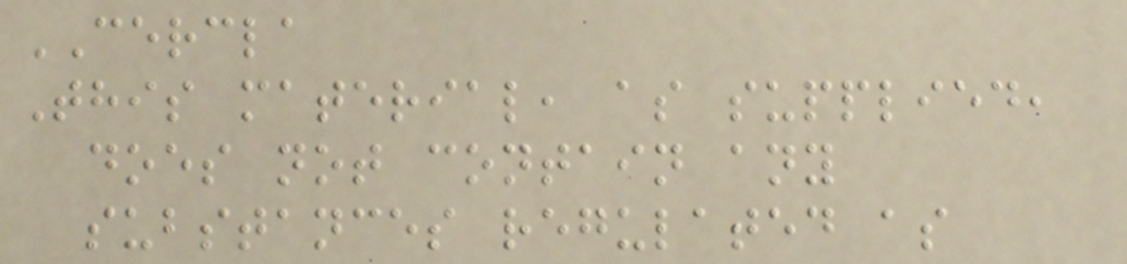CERCLA
This material, as supplied,
does not contain any
substances regulated as
